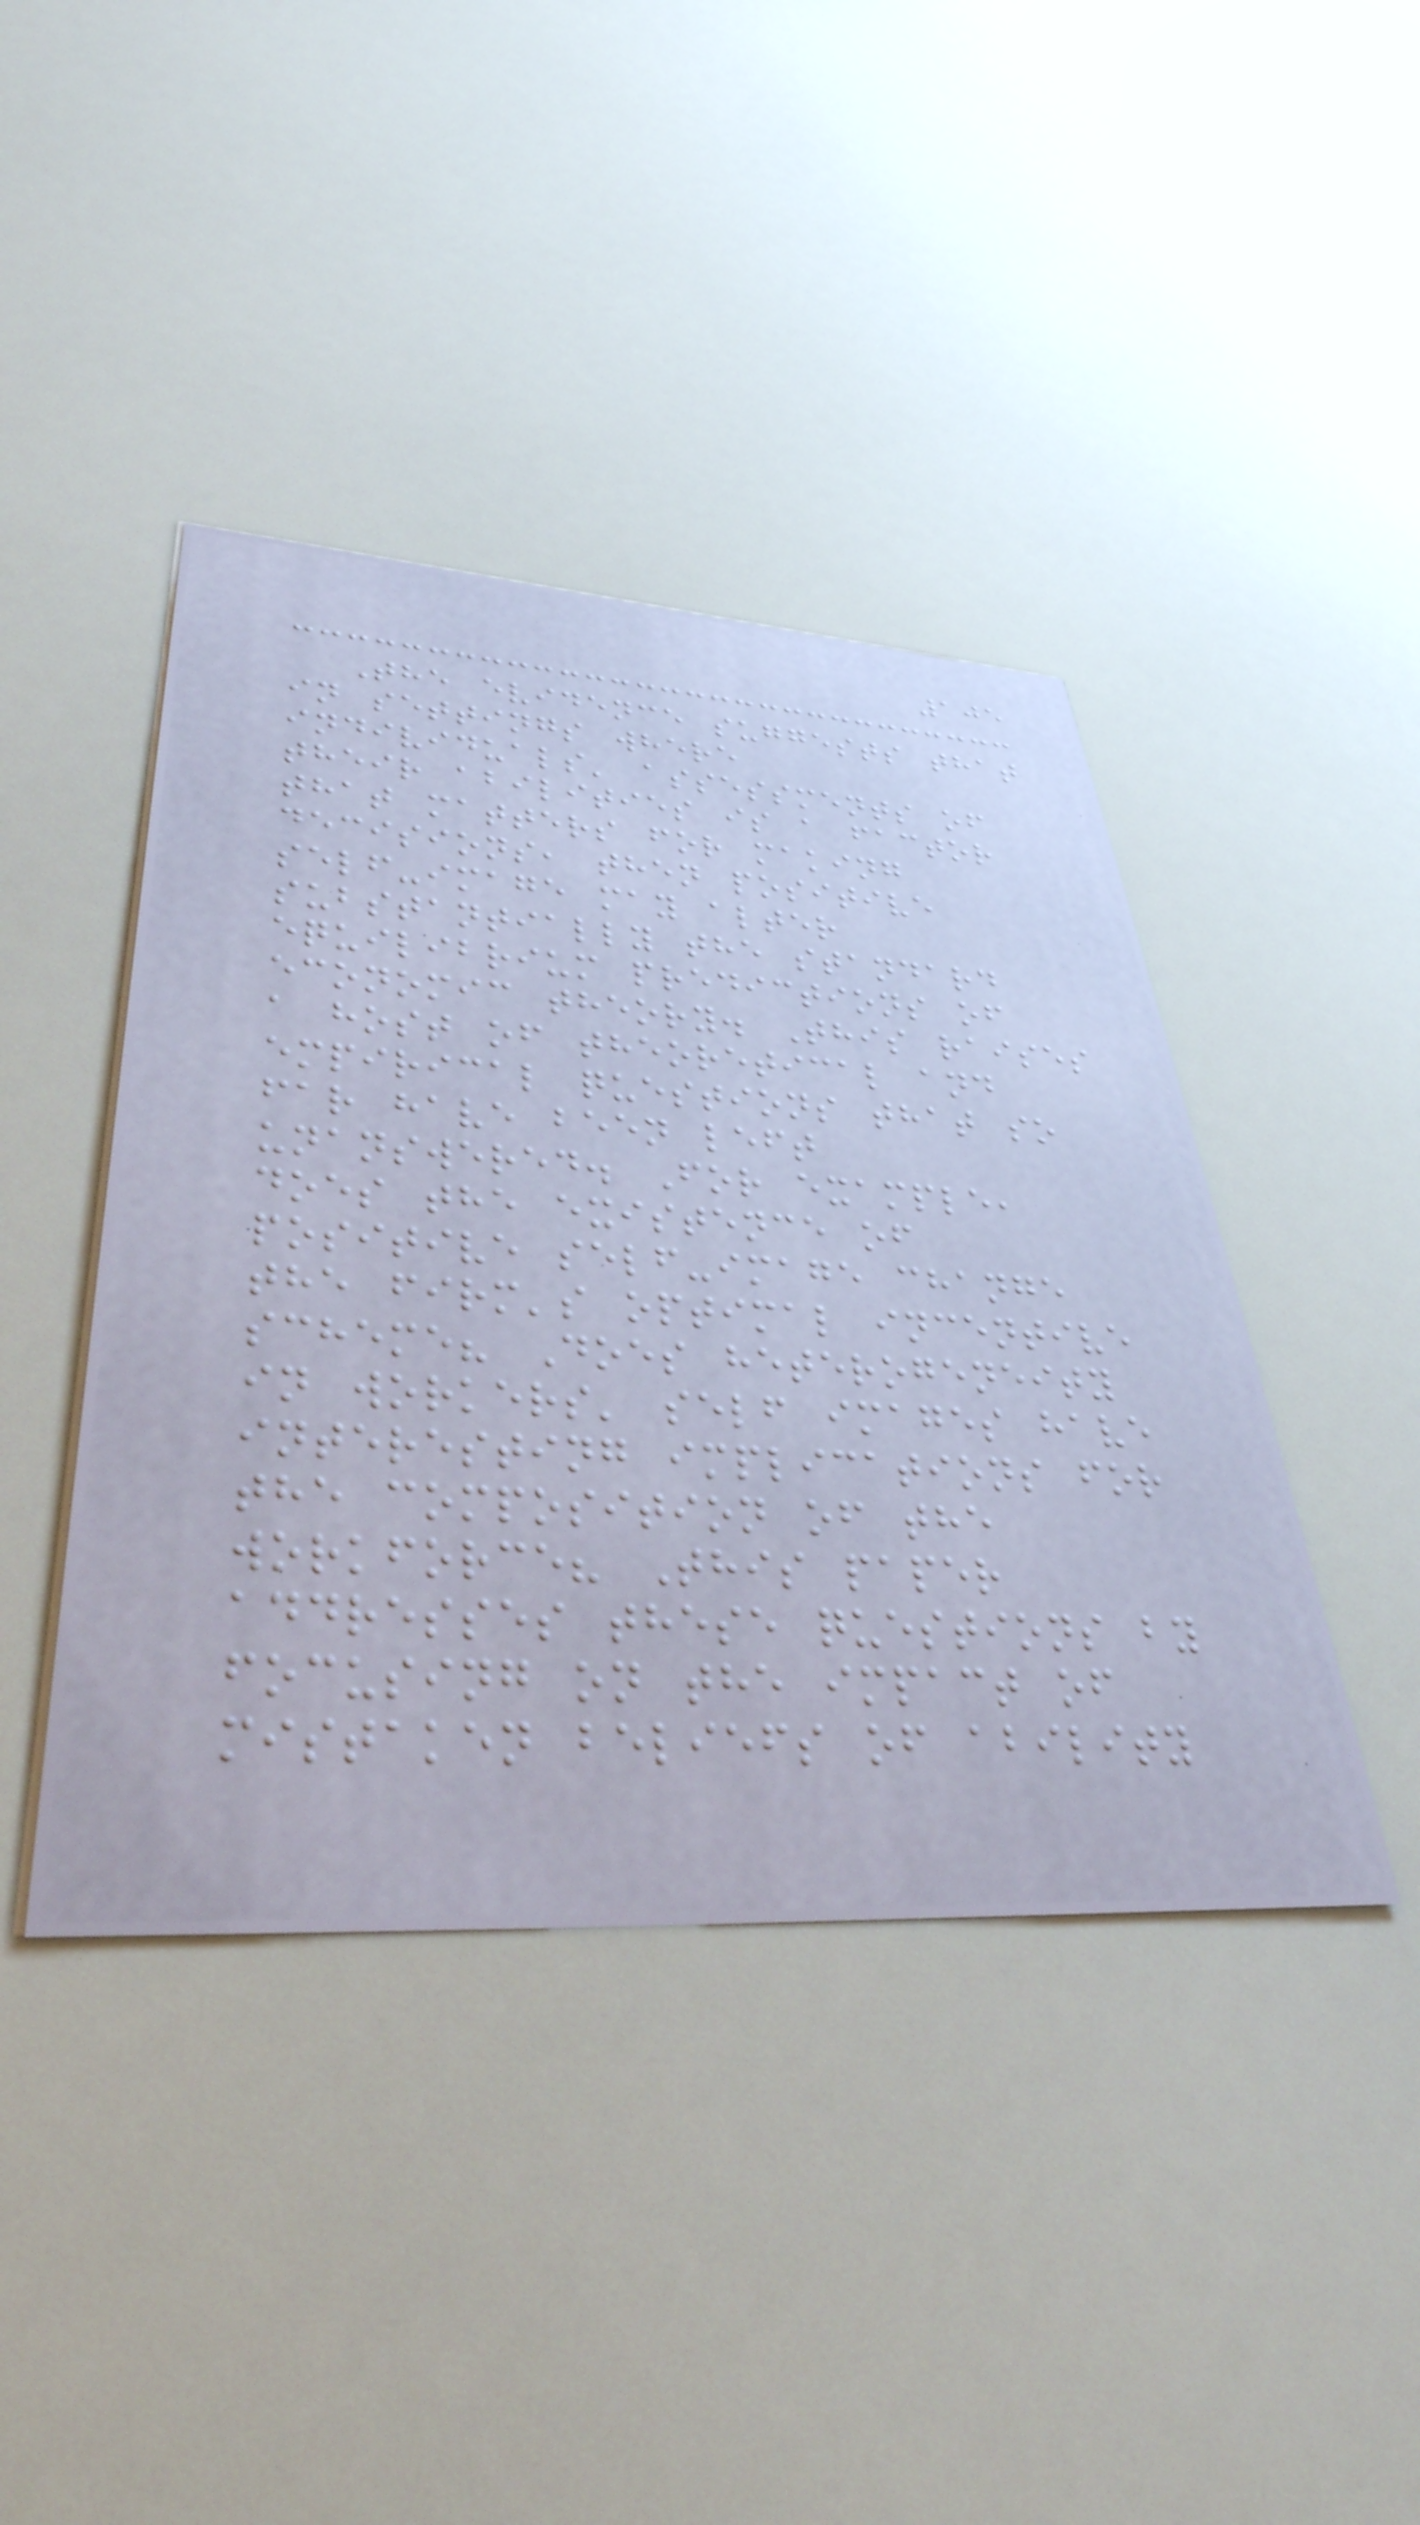105
The evidence suggests that
in settings where
individuals' assessments of
their abilities is a factor
that matters for making
decisions, then positive
self-image may alter
substantially the standard
equilibrium predictions of
economic theory. This raises
a host of theoretical and
empirical questions that so
far have been left
unanswered. For example,
does the existence of
positive self-image change
the firm's optimal incentive
scheme? Does heterogeneity
in workers' self images have
interesting implications for
the composition of the
workforce? This paper
addresses these questions by
focusing on the impact of
mistaken beliefs of ability
